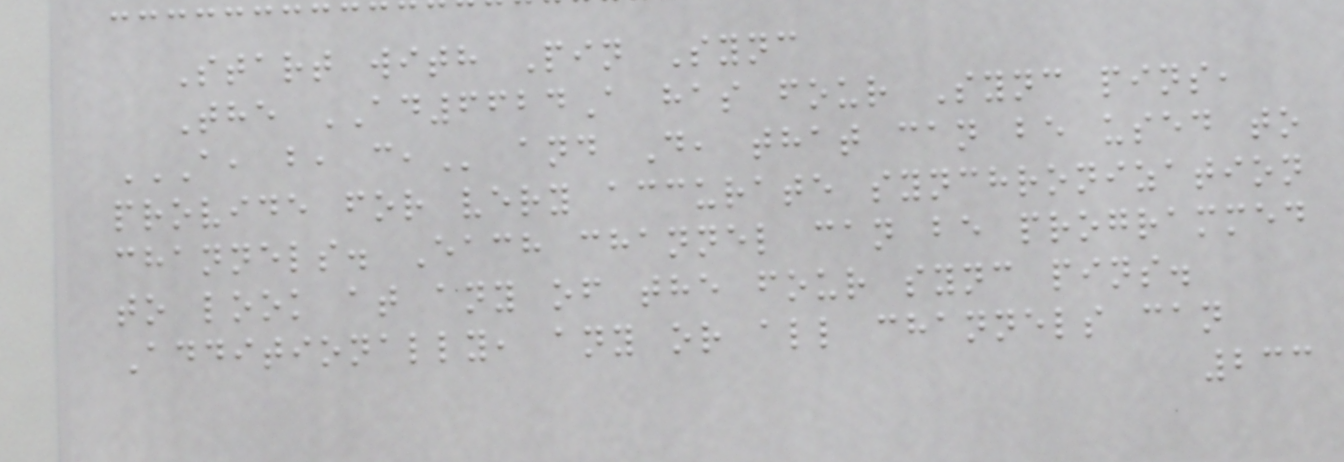Start with Pin Sync
The AD6624A has four Sync pins,
A, B, C, and D, that can be used to
provide for very accurate synchronization
channels. Each channel can be programmed
to look at any of the four sync pins.
Additionally, any or all channels can
233
